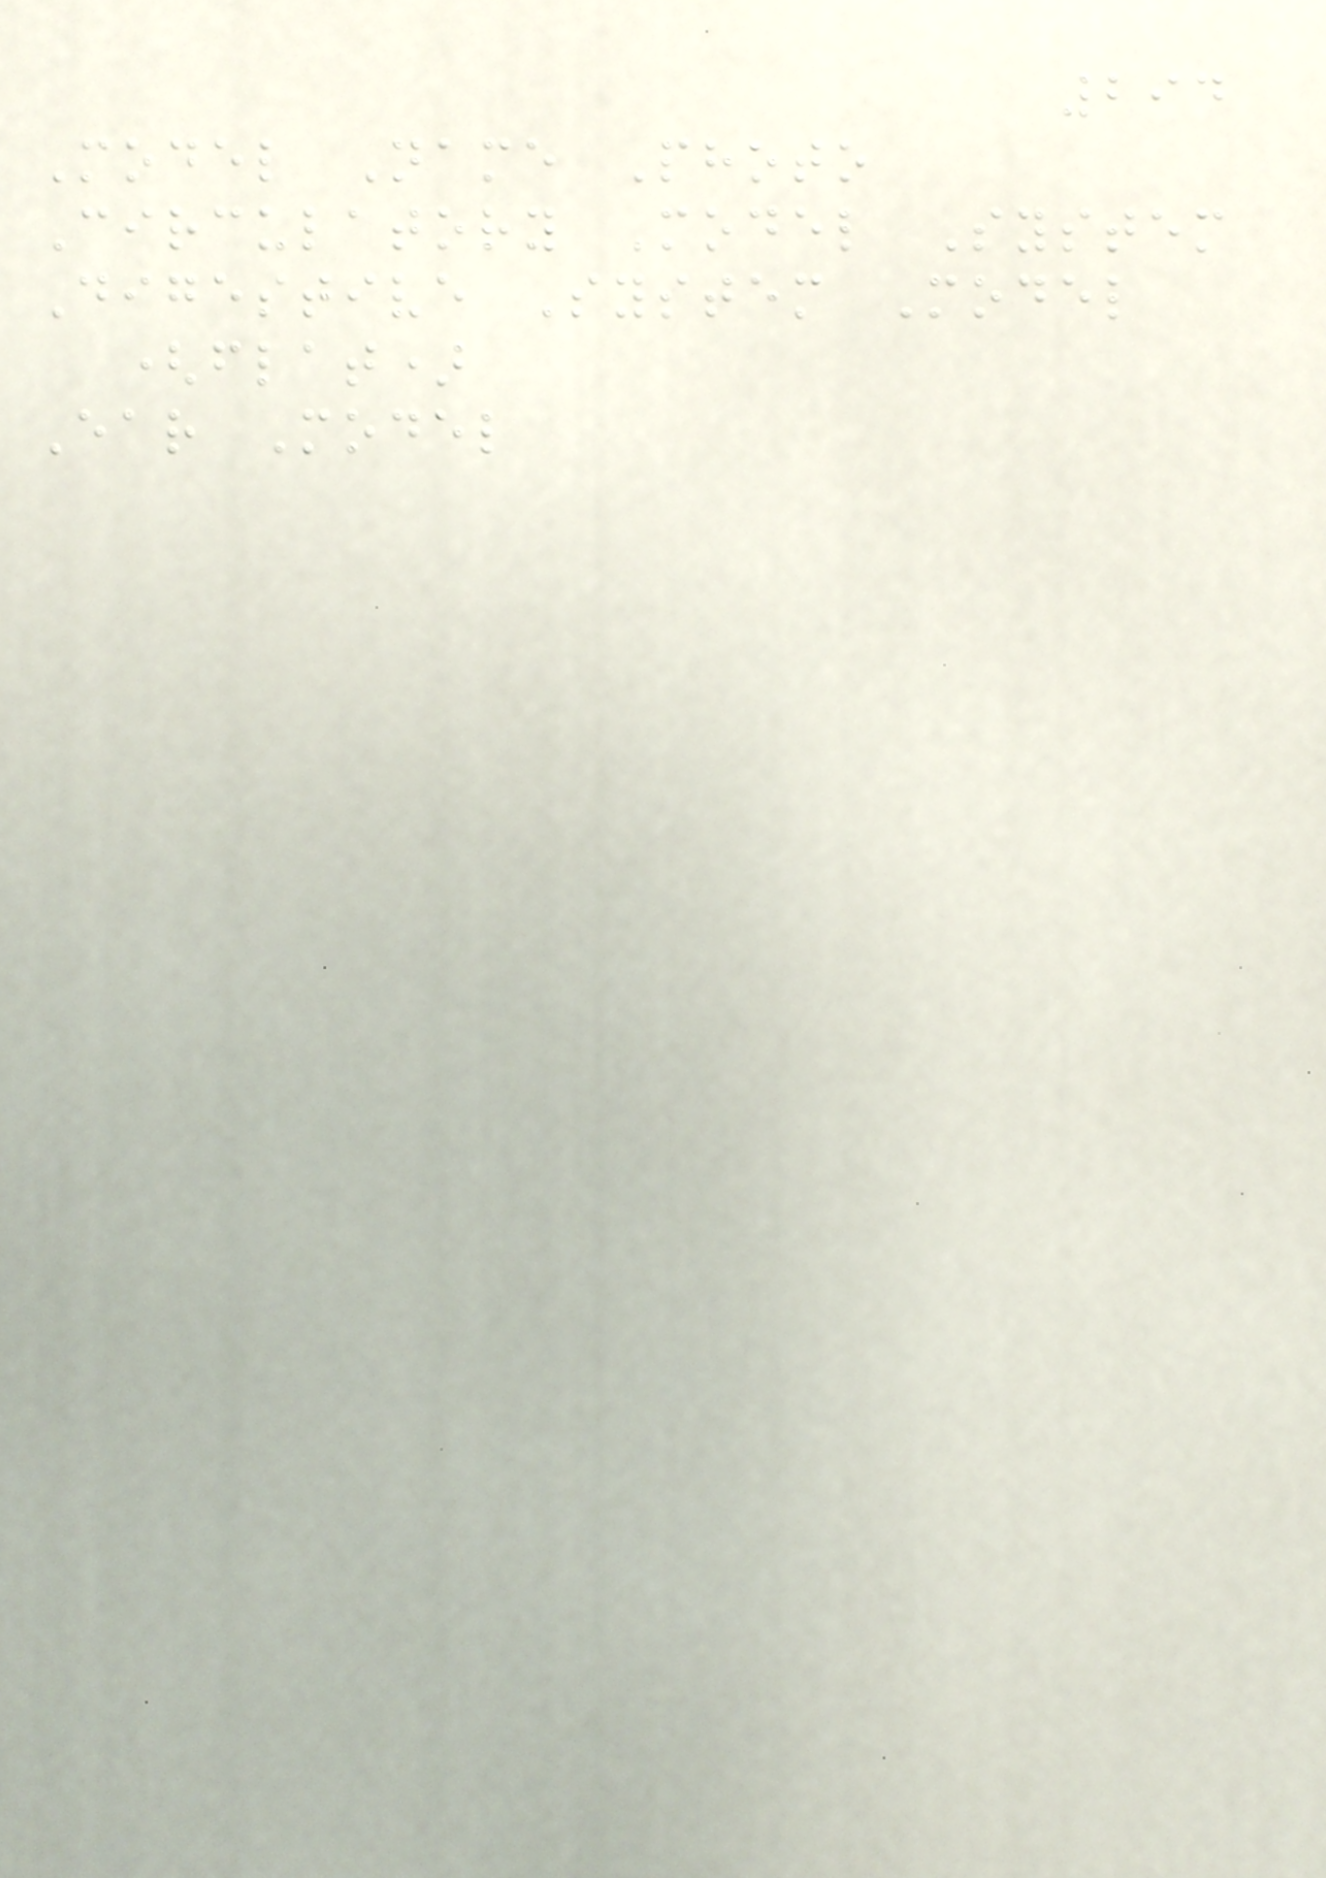294
Model Name Photo
Circulatory Model System
Digestive System Model
(flat)
Ear Model
